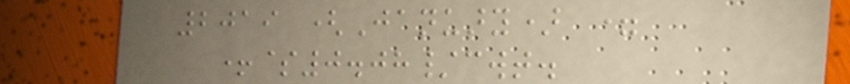2019 (January) =
+$0.08/cwt.
